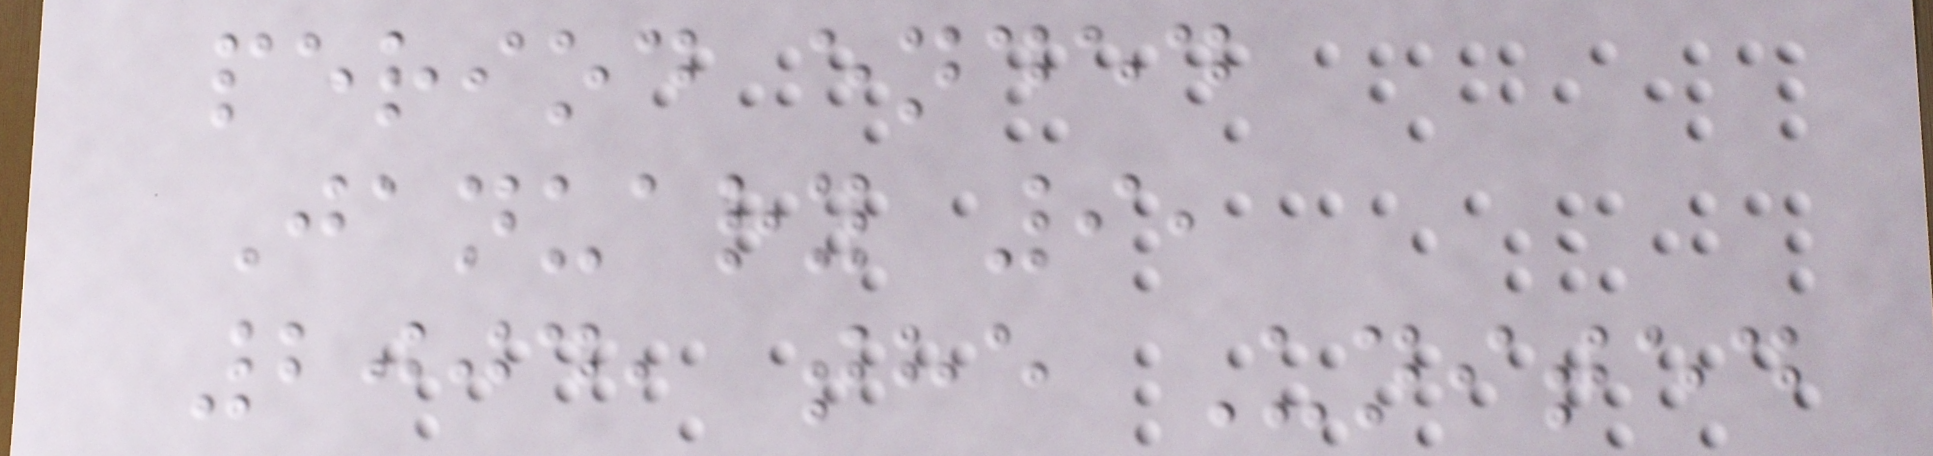period ended
January 9,
2004, the United
